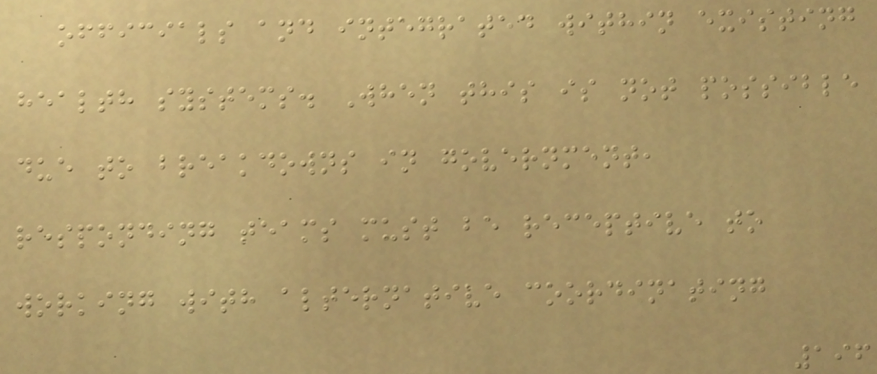officials and integrated within existing
health systems. When this is not possible
due to breakdowns in government,
responding teams must be receptive to
working with alternative coordinating
196
